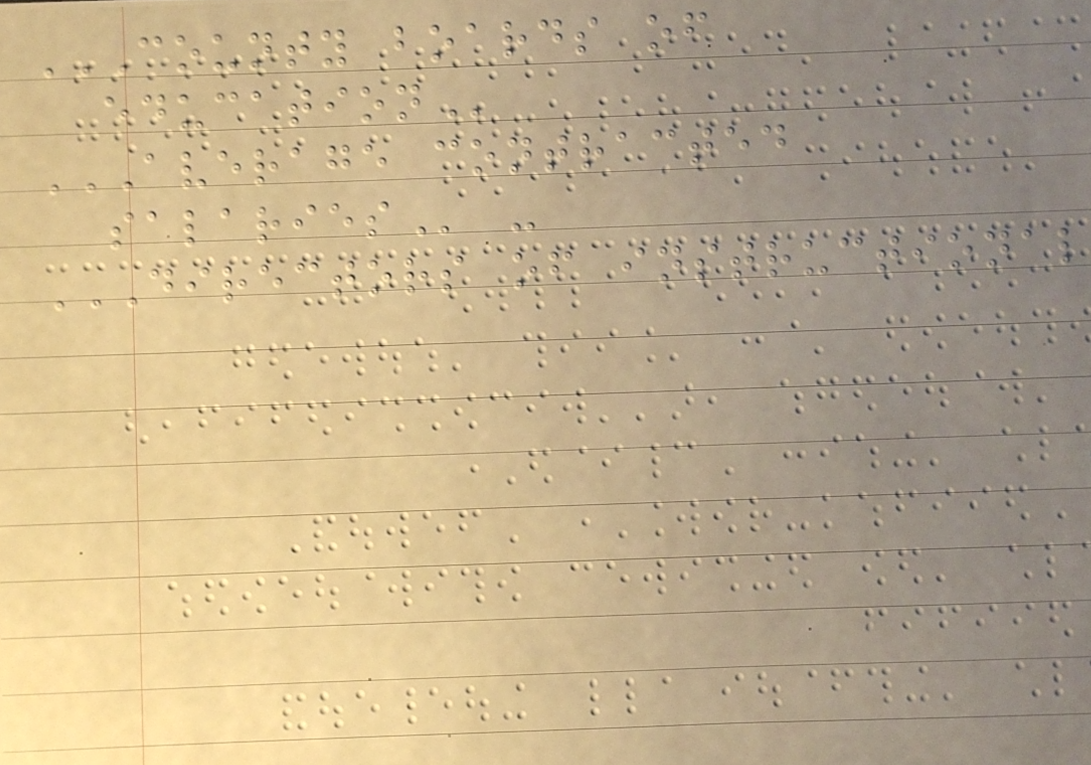COUNTY BOARDS OF
EDUCATION
AVERAGE CONTRACTED
SALARIES -
DIRECTORS OF INSTRUCTIONAL
